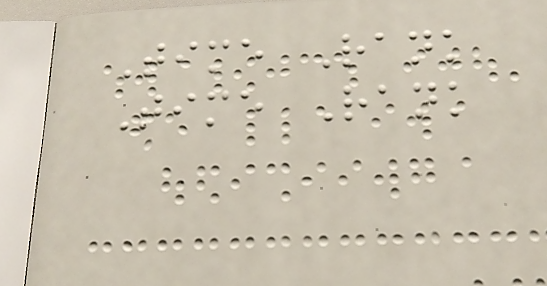Time Rank
Time Rank
